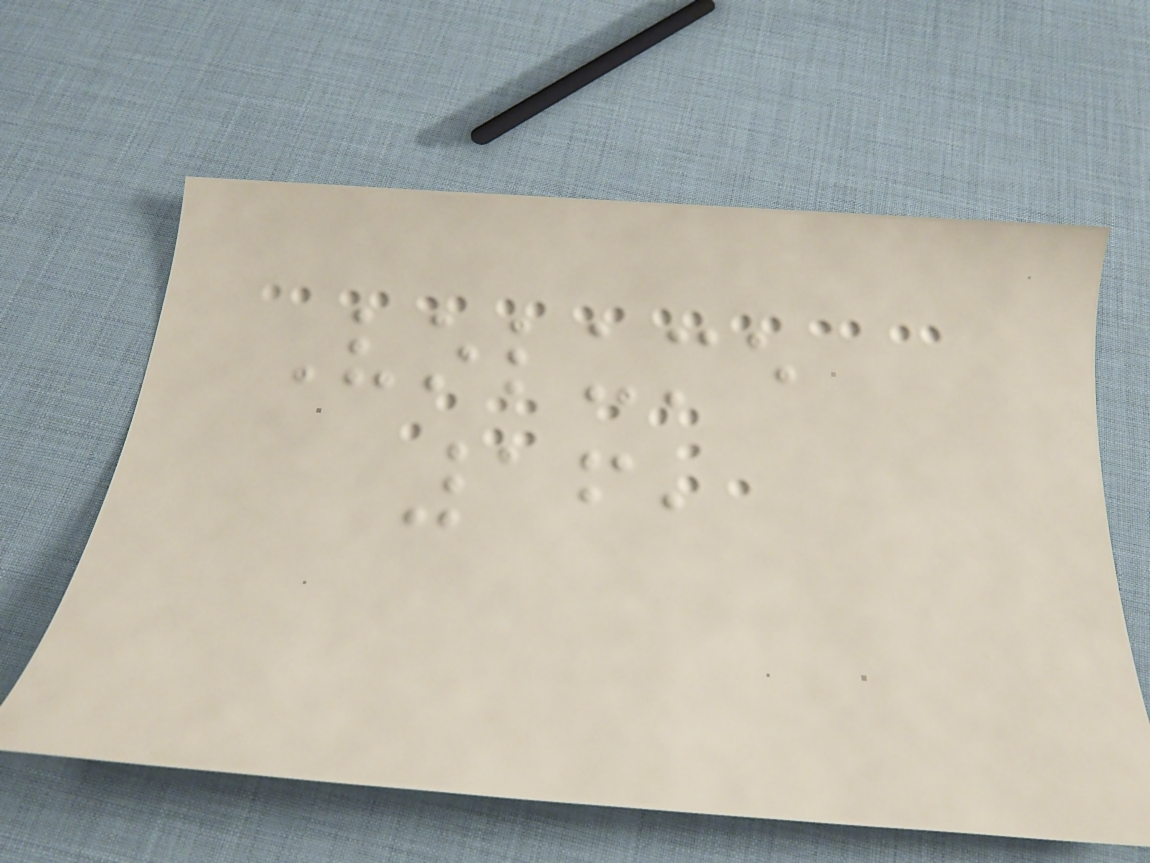Volume
16,
